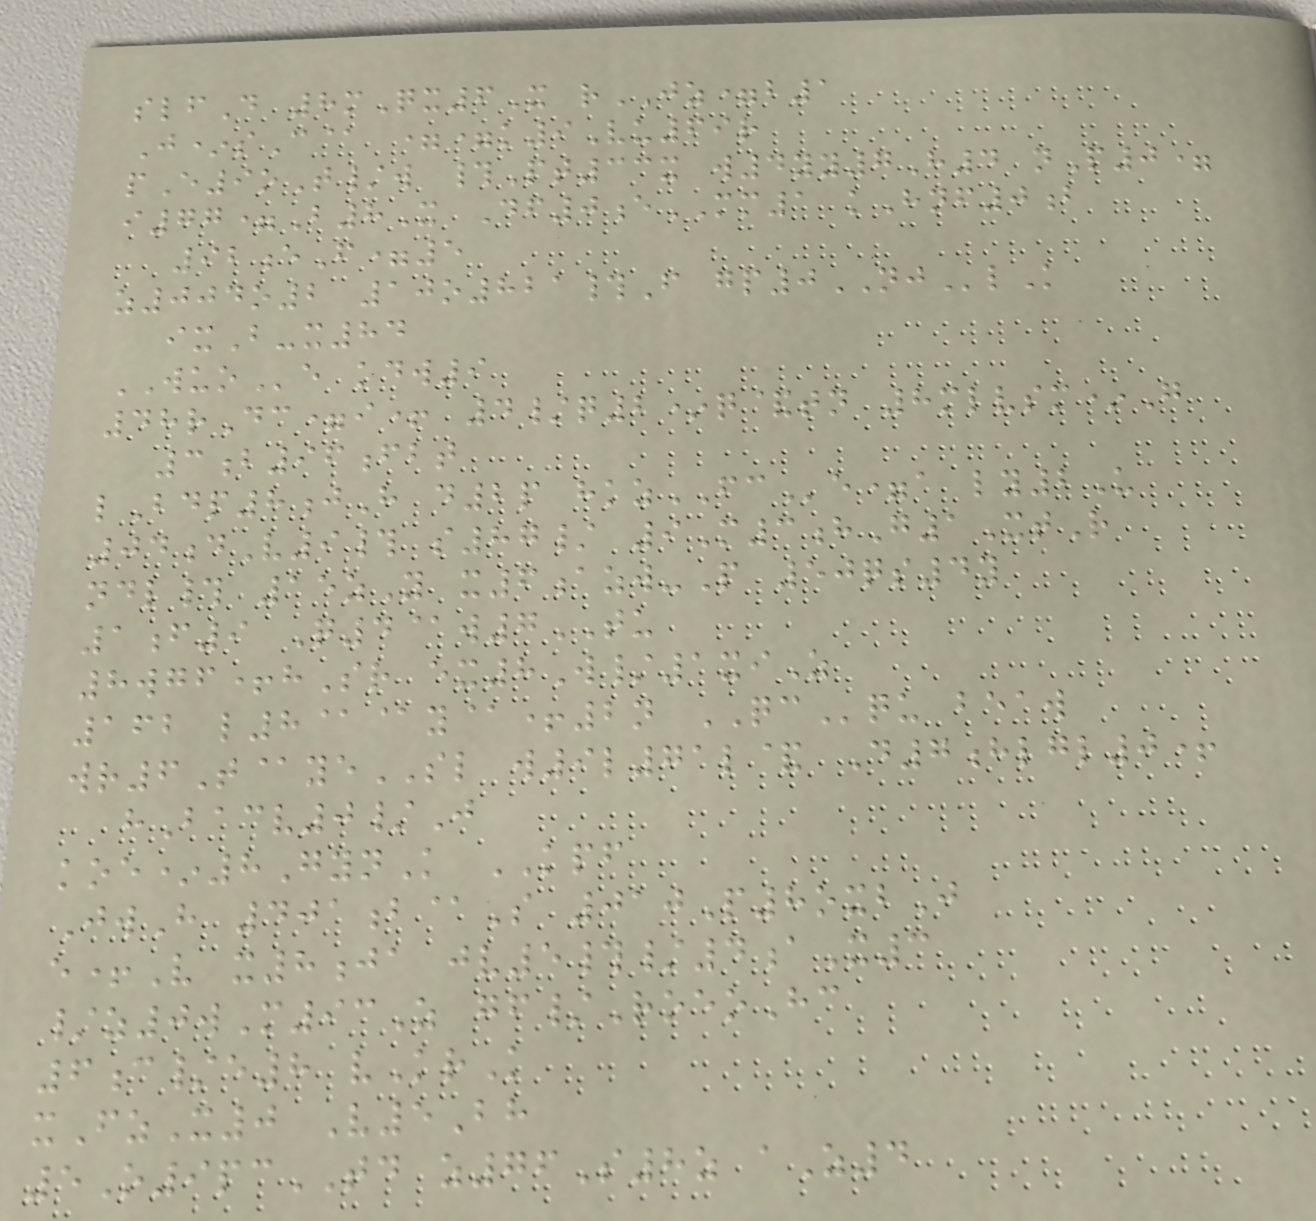slfD 8mQx6X rJZ=b1
J*sC@ ==k9Vu69r
pE9oT/w #Pt33x w4yy7H4 nP0=
i77=B8X Df0eMM1 kHnf0b
92eF=5
z004o2 10o821#F gp0NJlK
ixB-x84
WUOe kdw9
48rDc=i+ 4/q2*q&tn 8mlvsm*G
3b96fbt
lBdp8jH d2p hkzFCe=a ly2U
04dV9# s87/ 9M3hG1XtR
ndl# 15zY x6azw-P 50qs4y
1f9 Q4@w7TU
8wgf+hSr ex8W/1xiZ
162 l8@@y@+2n QCqu beaw
wr6T@yeSL w9l71l& D7hlgl0+
hBacv0/J
koe*8GynK KPF
JwH 401b@S 010P8oxbJ
e+V x8ja jv5#/4aX3
/z0wM93Z gf/RoeoHc
6c/e8 vKrK
xFzX0 V5Bh
5O9pcTD z76S8z aZ4
